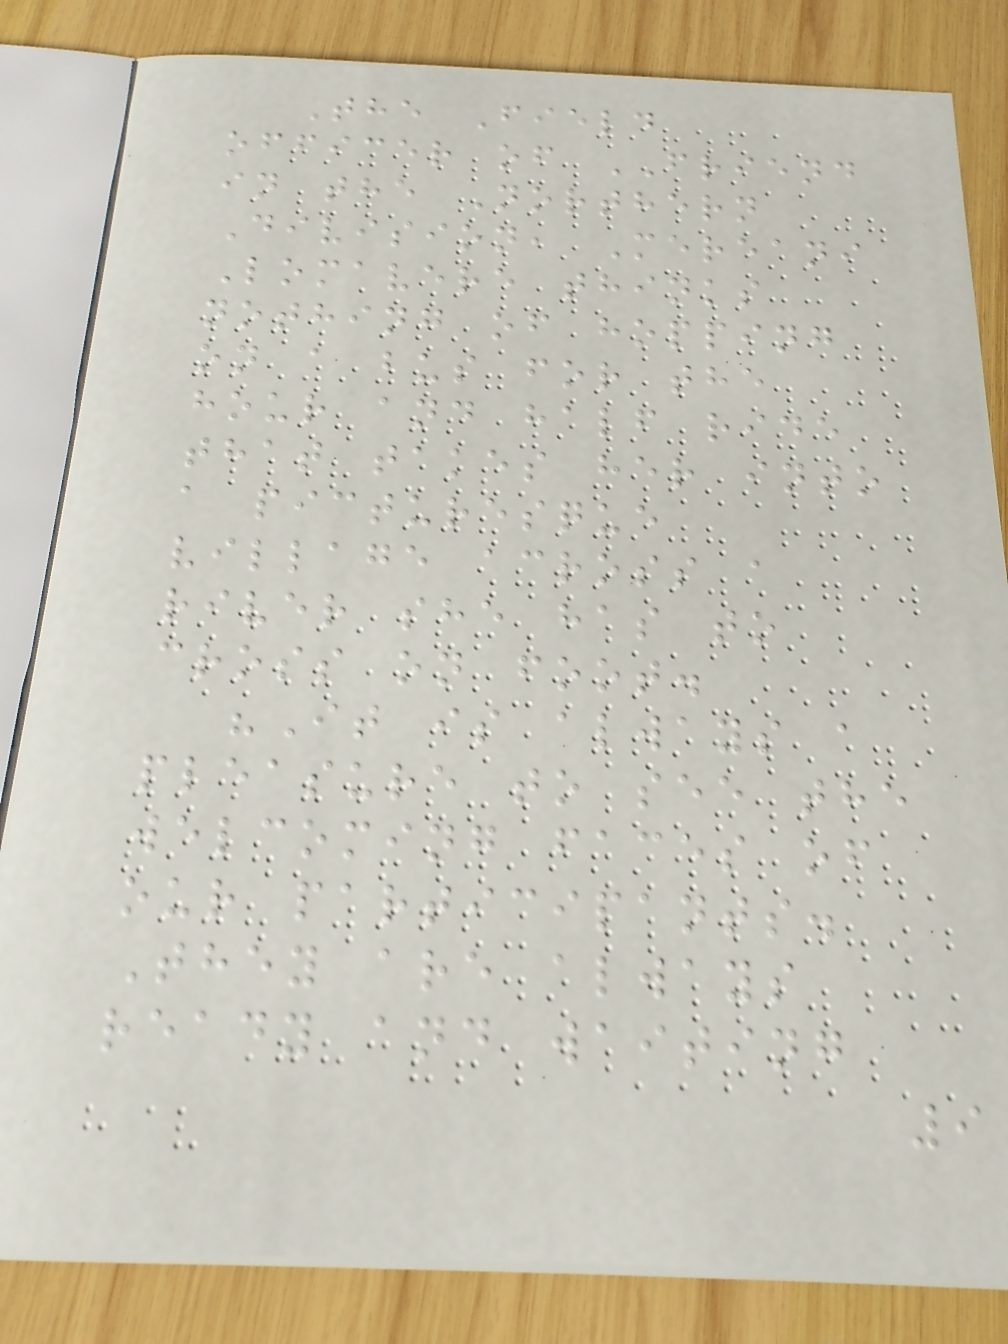The Field
officer of FRIEND
in the Northern
Division, Mereani
Lomavere thinks
nothing of hopping
on a bus for the
hour and half ride
that takes her into
a picturesque
village across a
river she has to
cross on foot.
"It is always a
pleasure to see the
welcoming faces of
our participants.
They are always
ready and waiting
9
